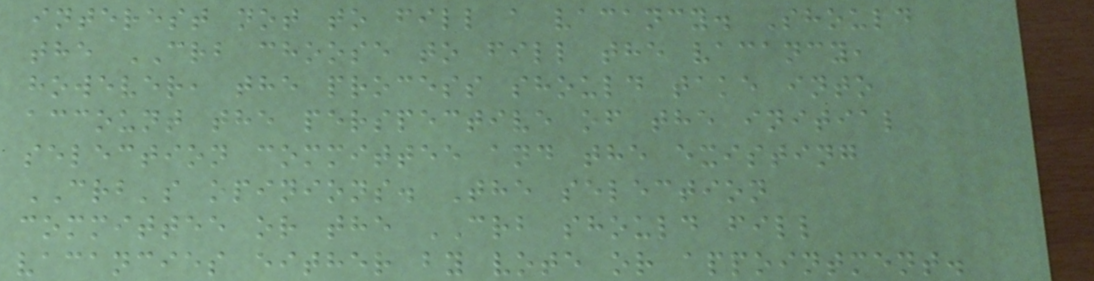interest not to fill a vacancy. Should
the CRB choose to fill the vacancy,
however, the process should take into
account the perspective of the initial
selection committee and the existing
CRB's opinions. The selection
committee or the CRB should fill
vacancies either by vote or appointment.
